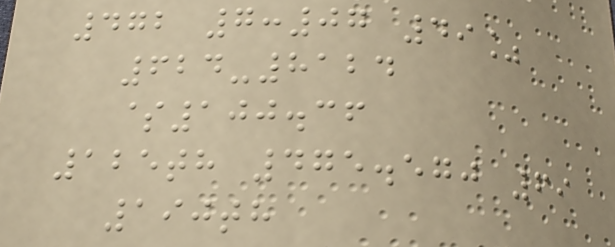472 7:07 49%
624-8124
$100.36
125th 475.570 69
190th
